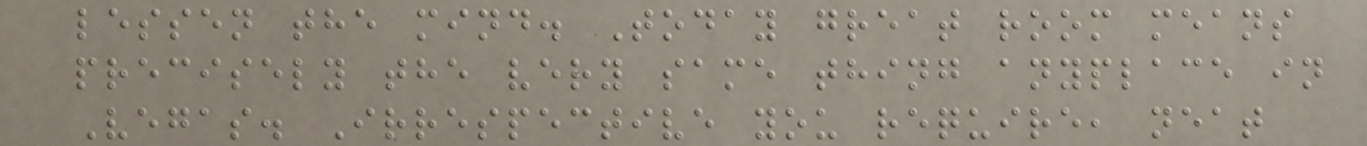lessen the mind. Today great room means
precisely the very same thing anyplace in
Vegas. Irrespective you require, neat
